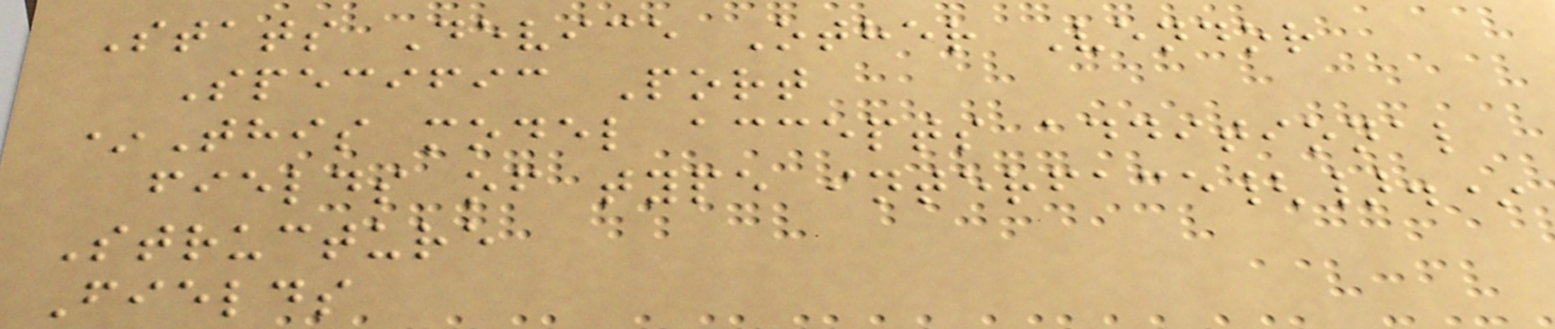Stats Device Other Vendor
Specific Port
*This model accepts additional
fields of type interface{}.*
Structure
Fields
